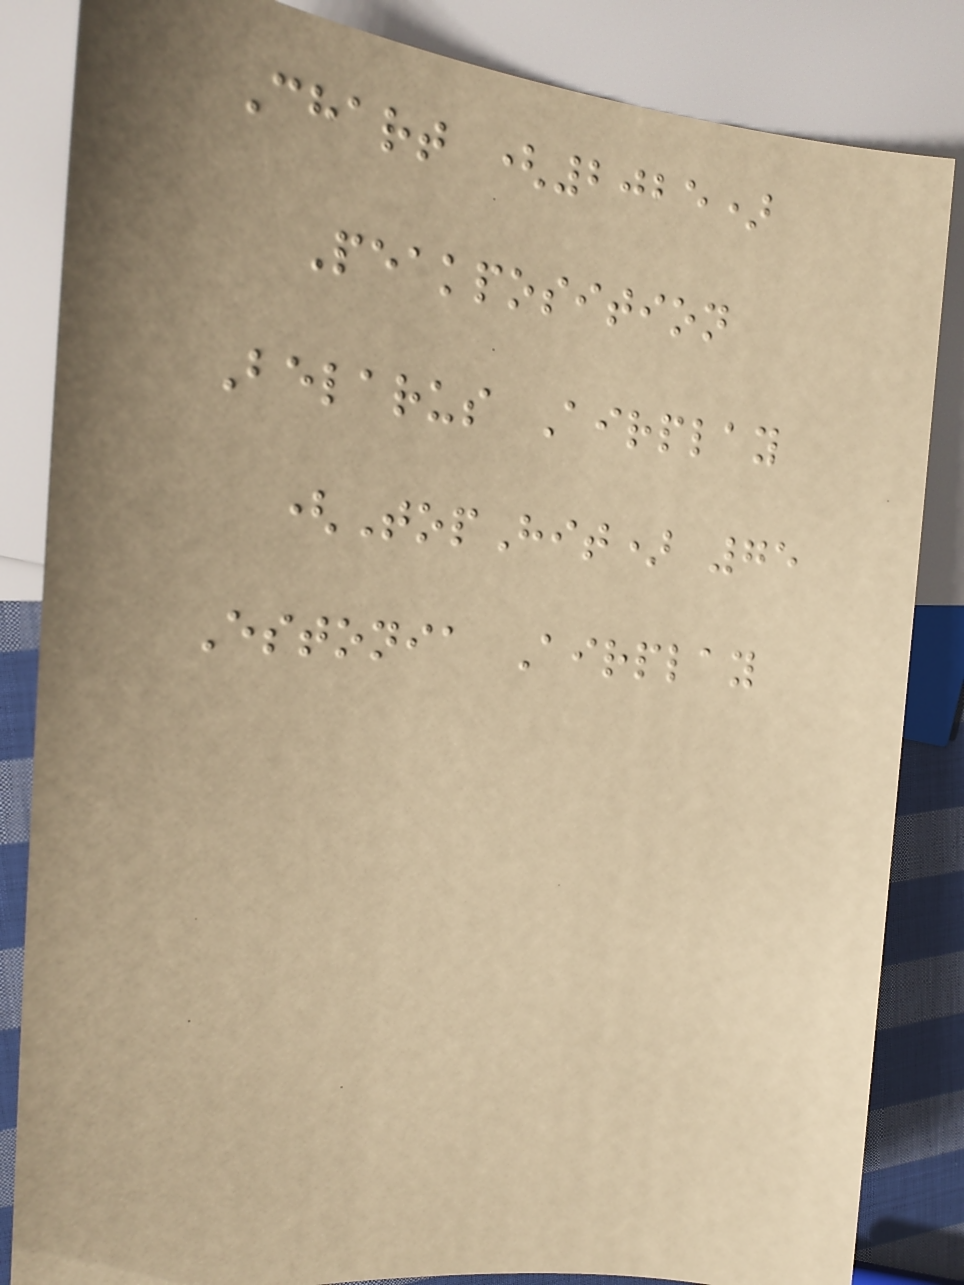Chart (2025)
Peakposition
Belarus Airplay
(TopHit) 75
Estonia Airplay
